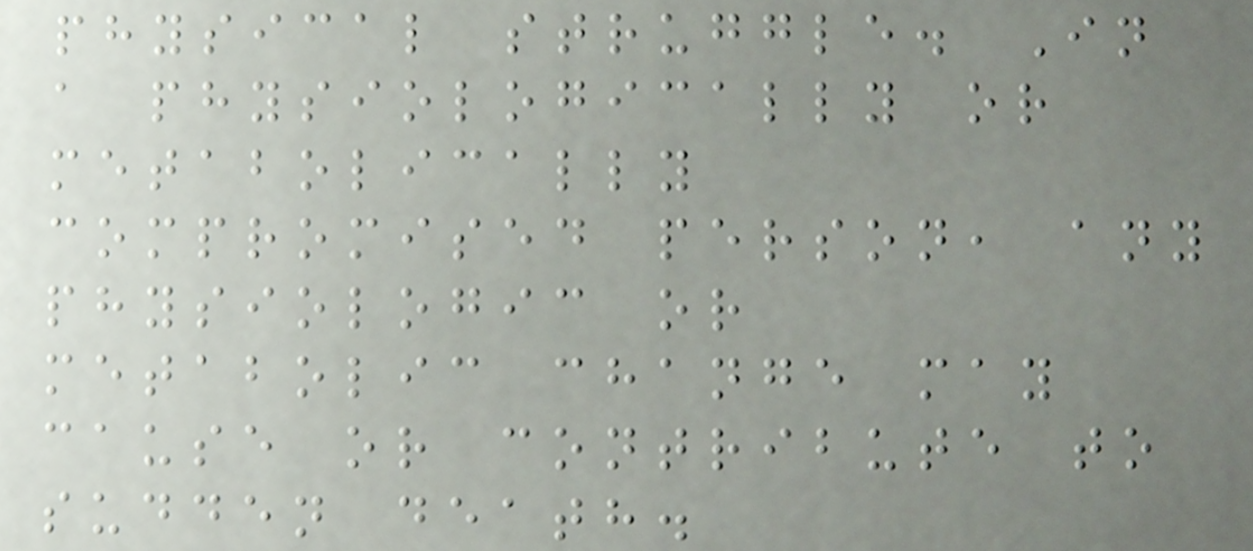physical struggle. In
a physiologically or
metabolically
compromised person, any
physiologic or
metabolic change may
cause or contribute to
sudden death.
